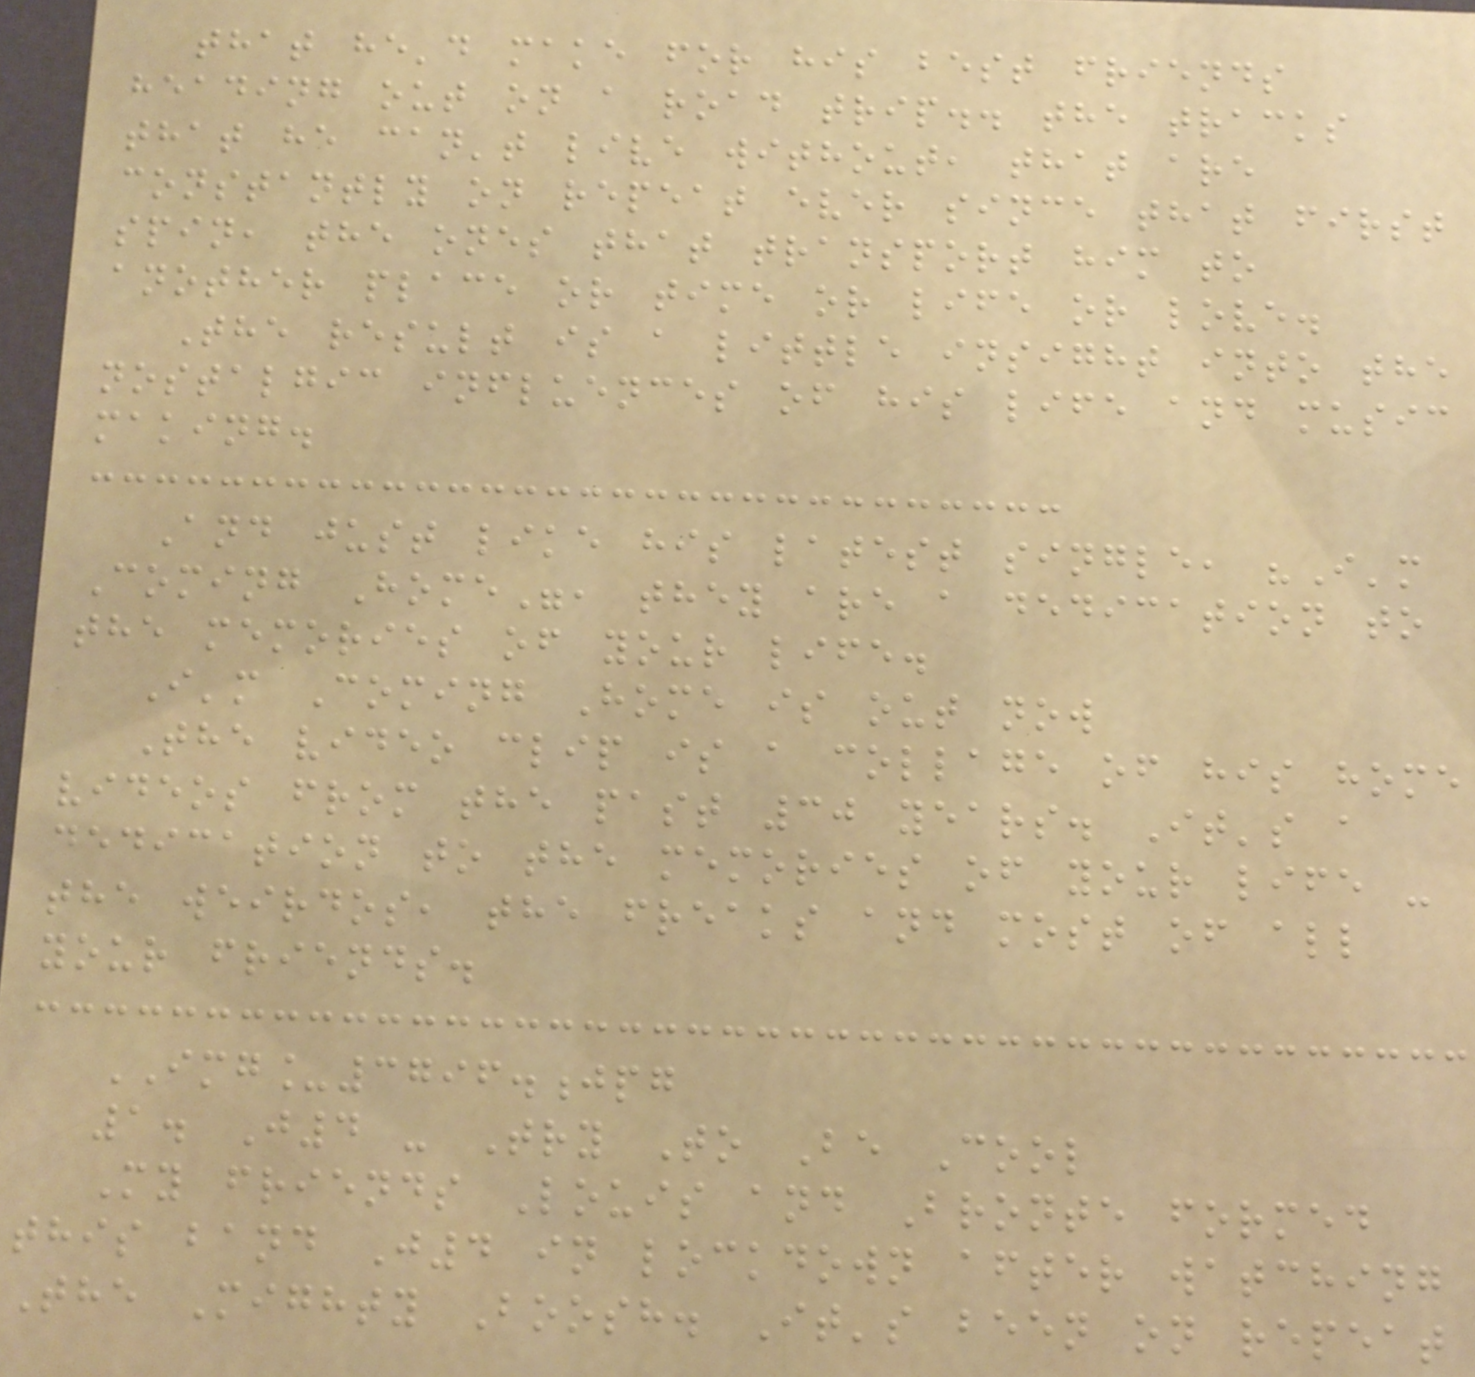that he'd make for his best friends
heading out on a road trip.. the tracks
that he can't live without, that are
constantly on repeat ever since that first
spin, the ones that transport him to
another place or time or life or love.
The result is a little insight into the
nostalgic influences of his life and music
making.
And just like his latest single, "I'm
Coming Home", they are a dedication to
the memories of your life.
I'm Coming Home is out now
The video clip is a collage of his home
videos from the past 30 years. It's a
dedication to the memories of your life -
the weirdos, the freaks and most of all
your friends.
IMG_3796.jpg
1. J4 - Try To Be Cool
My friends Louis and Bronte formed
this band J4 in lockdown after watching
The Mighty Boosh. It's been on repeat
